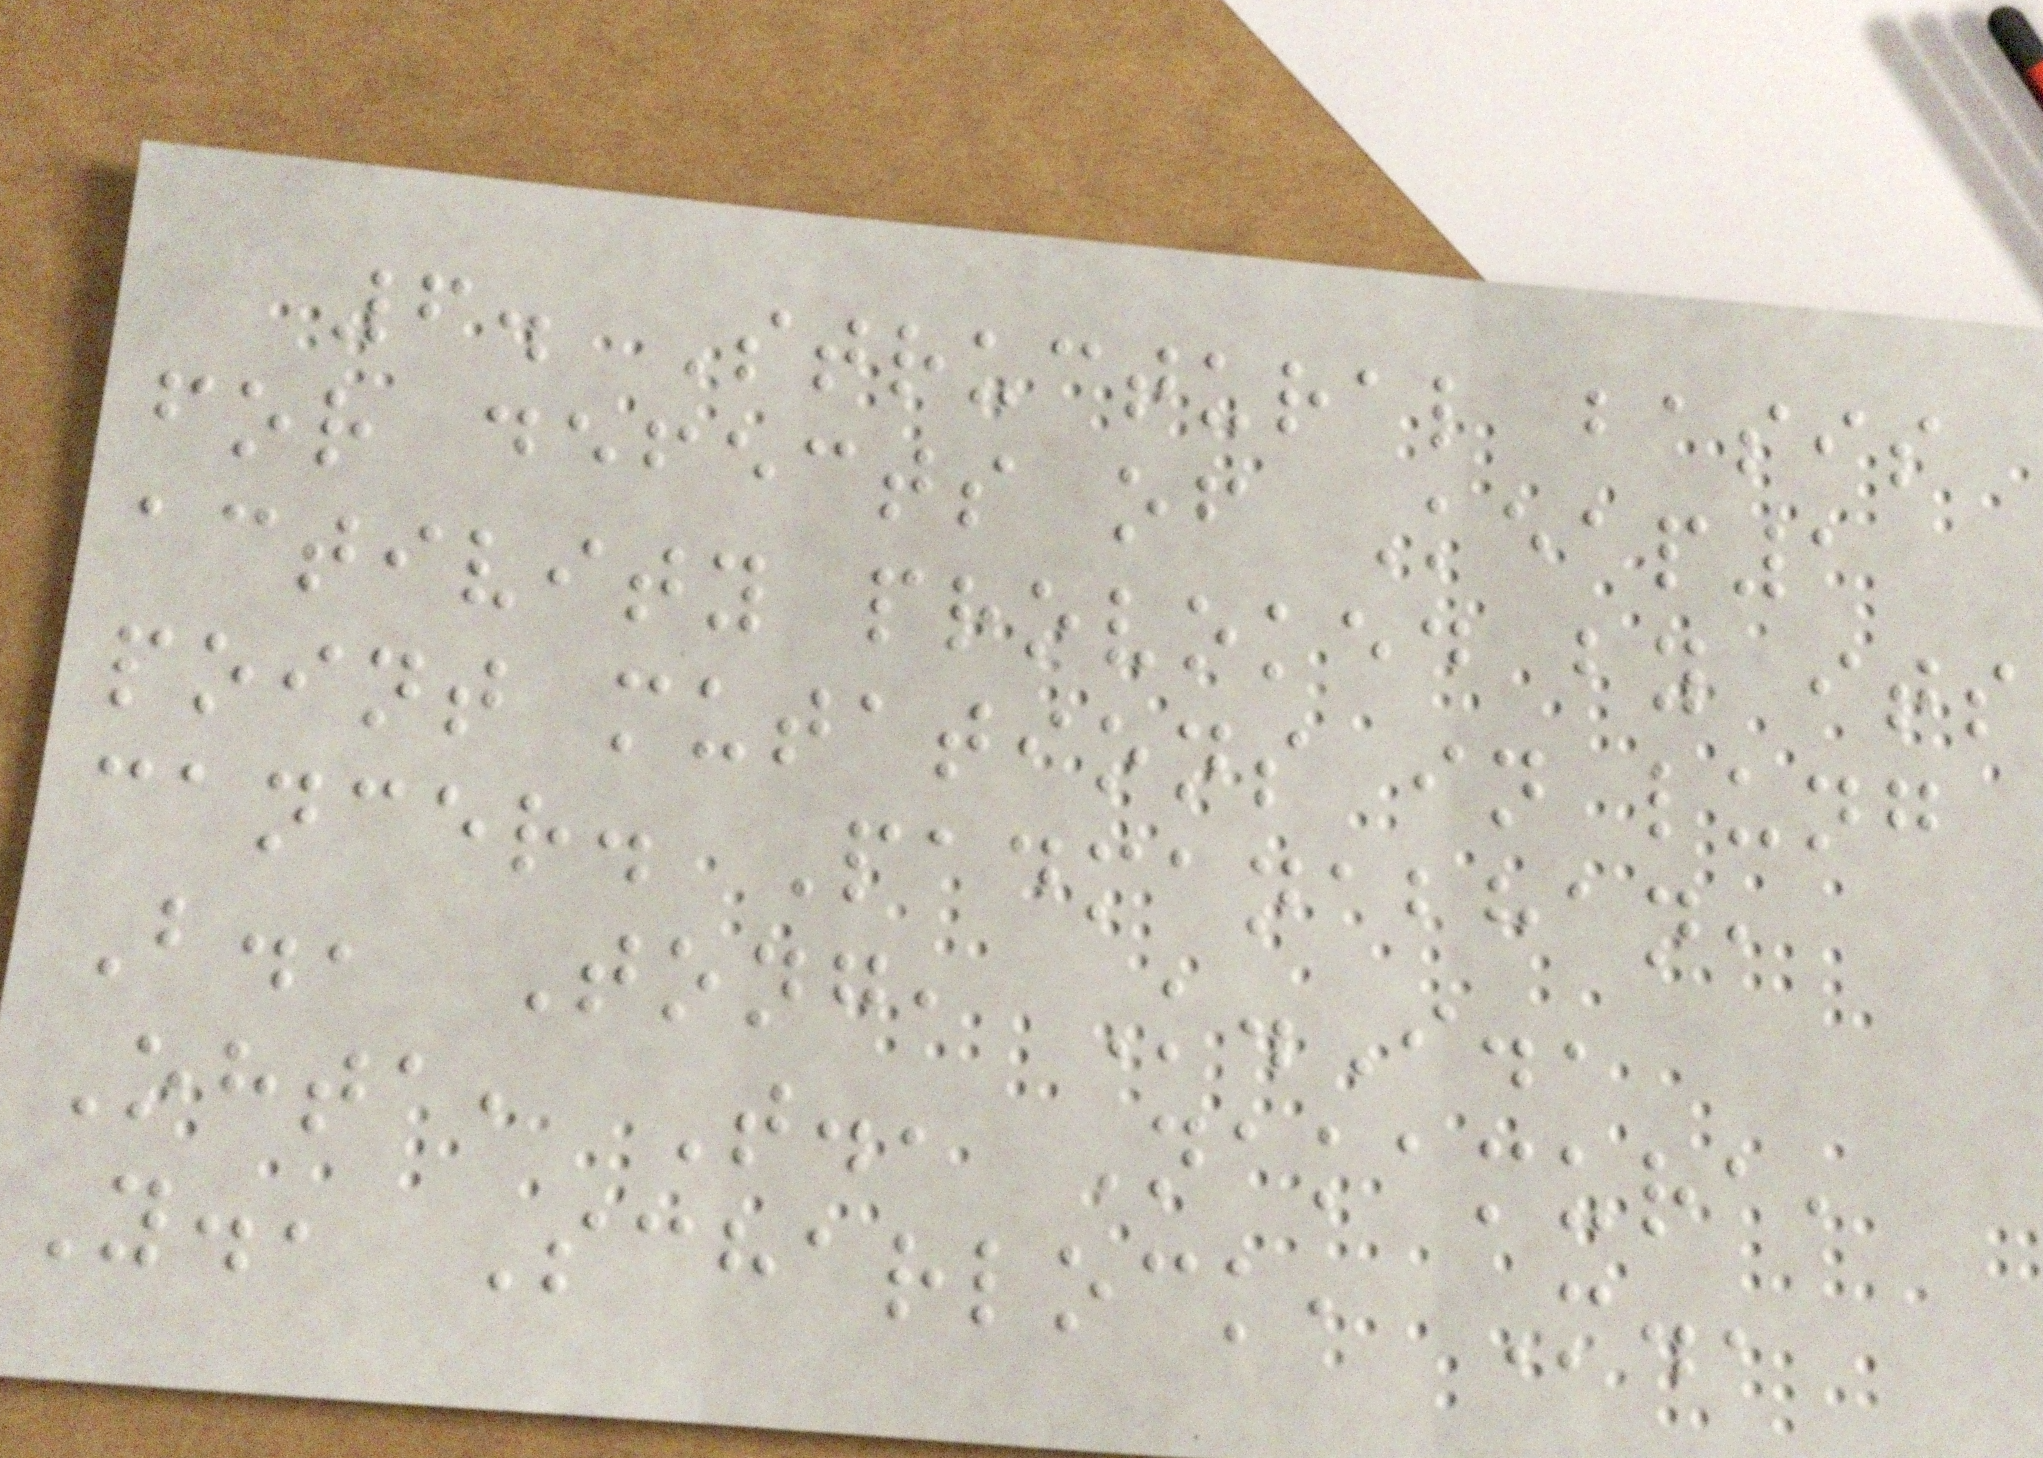6. Structural basis
for defects of Keap1
activity provoked by its
point mutations in lung
cancer. Padmanabhan,
B., Tong, K.I.,
Ohta, T., Nakamura,
Y., Scharlock, M.,
